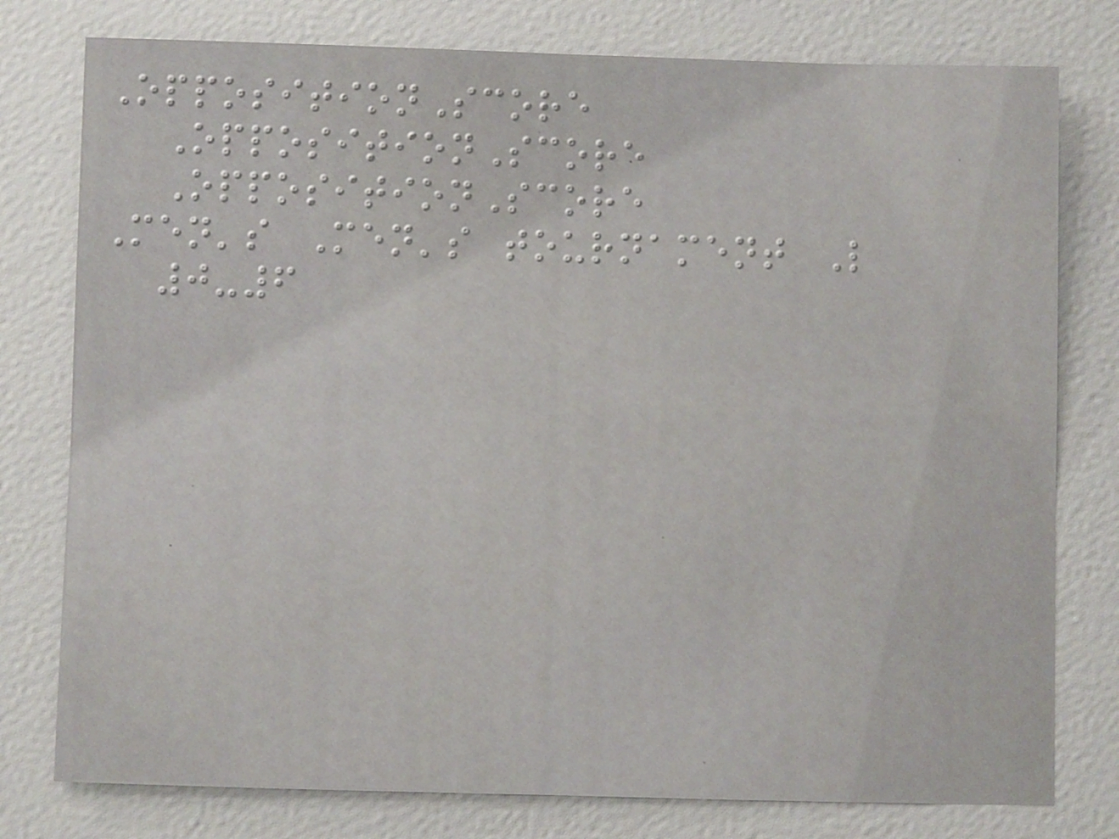OppositionScore
OppositionScore
OppositionScore
Men's Men's tournament L
0-6
